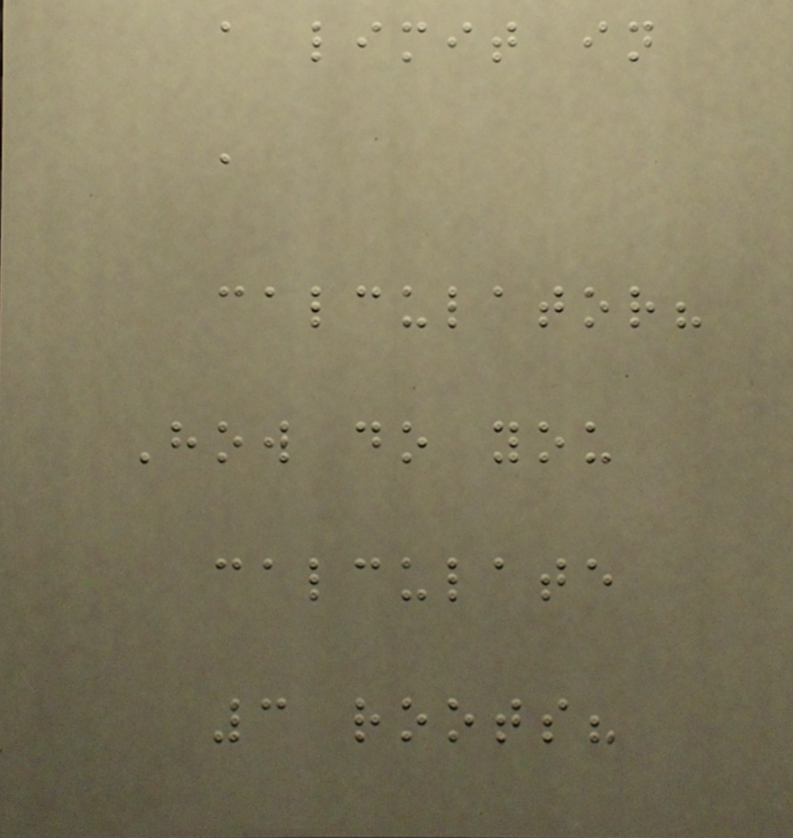a limit in
a
calculator?
How do you
calculate
3 roots?
